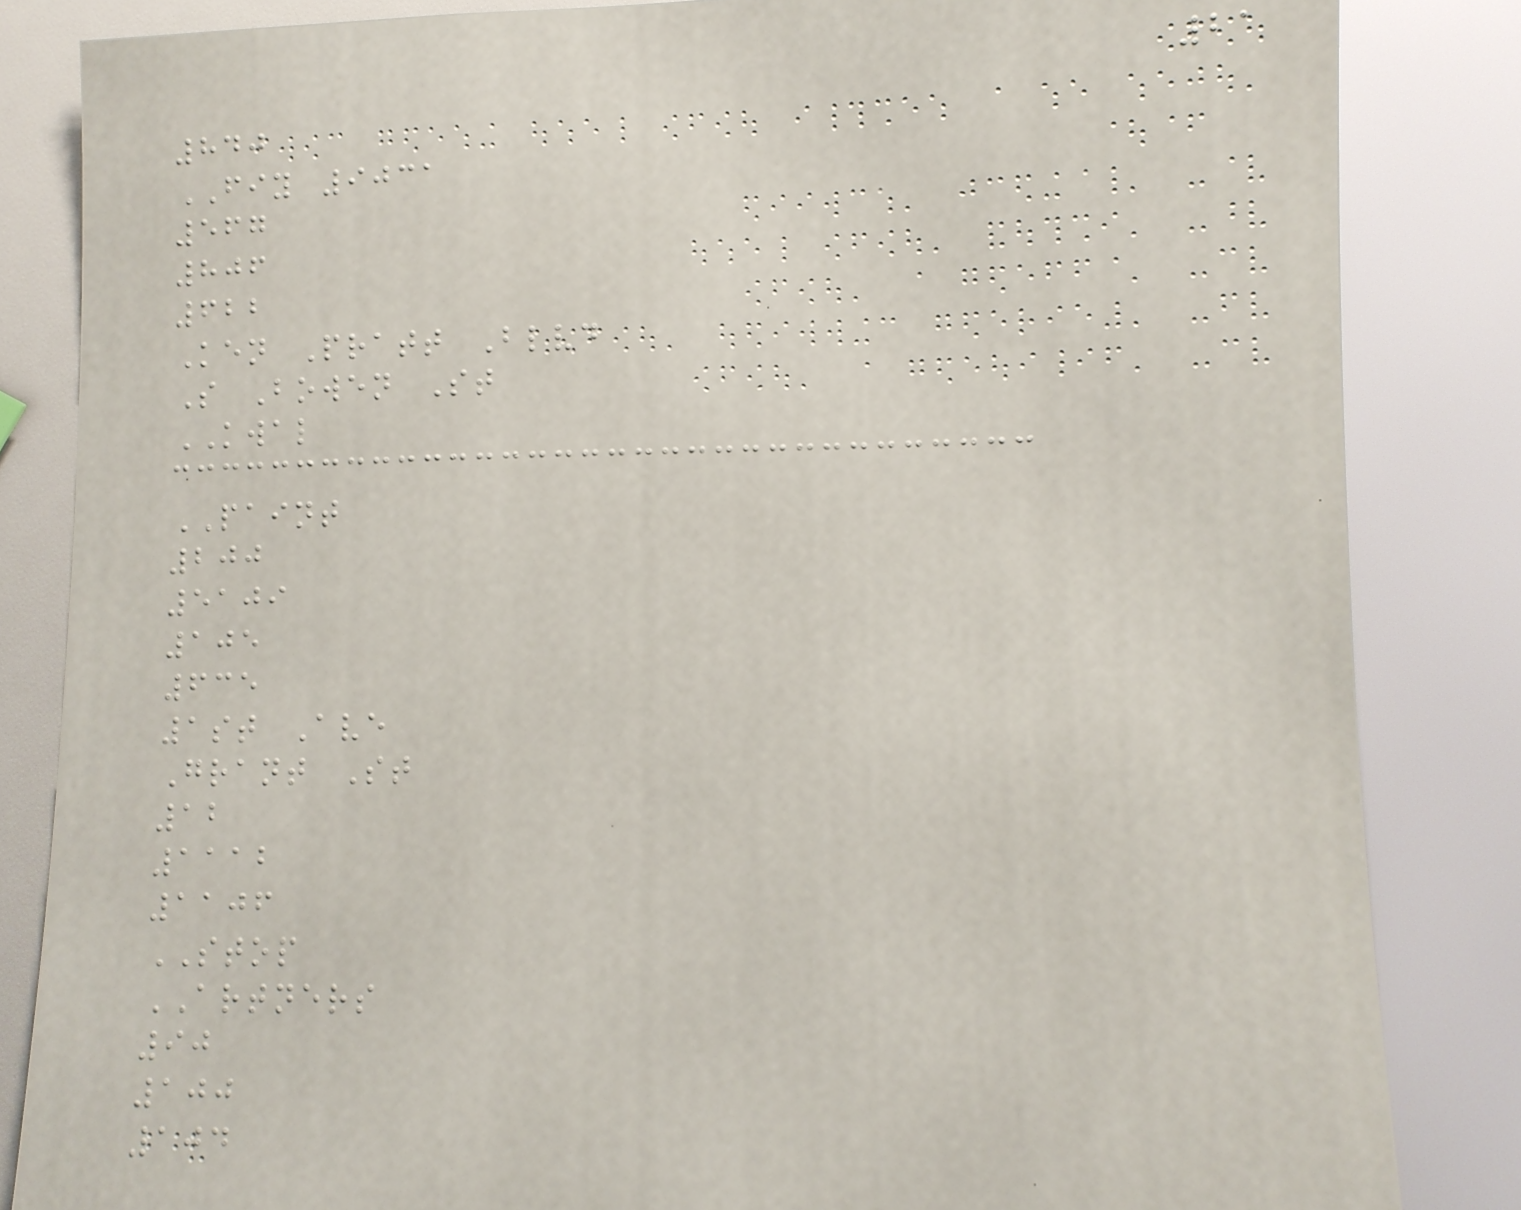21
840
FIY 9031
567
806
622
Ken Pratt Blvd
S Bowen St
KWAL
PAINT
200
5109
105
635
1st Ave
Grant St
12
1112
1106
STOP
ARTNERS
90
100
104
